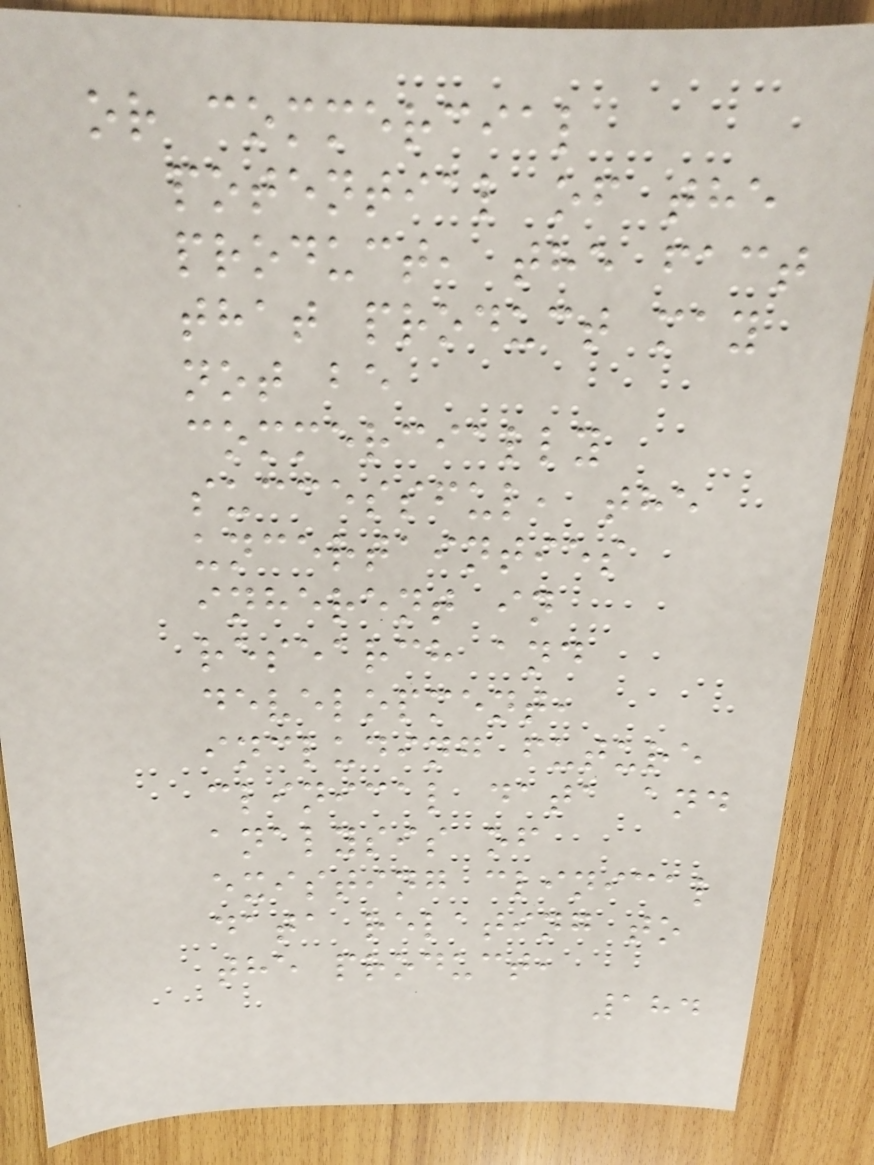or commercial
potential of the
product, the fact
that product may
not be
commercially
successful, the
uncertainties
inherent in
research and
development,
including future
clinical data and
analysis of
existing clinical
data relating to
the product,
184
